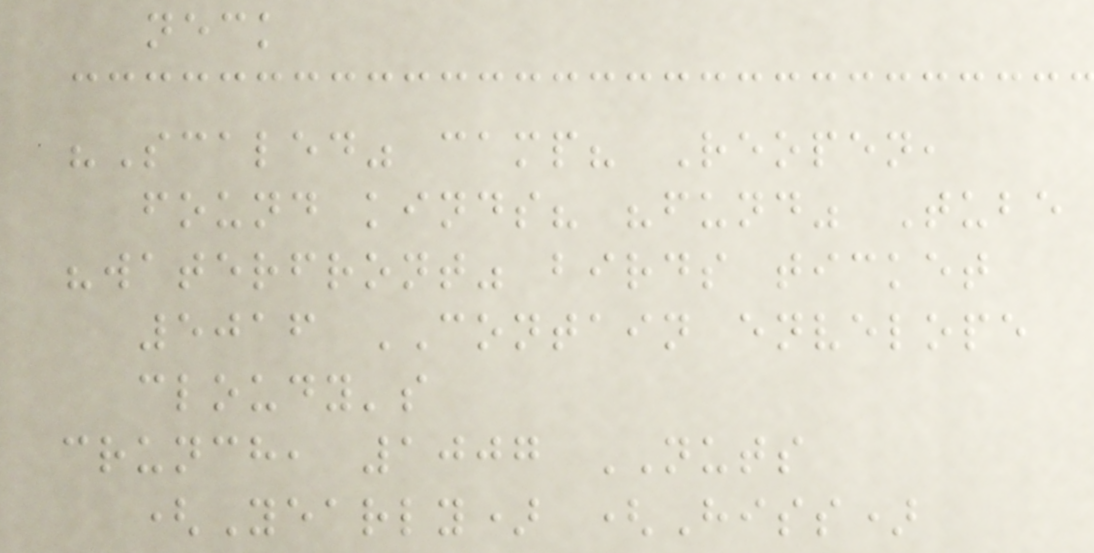neck
"Scaled" camp? Reopen,
found kinds? "fund" Tube
"waterfront" birds ticket
5016 CONTAIN envelope
cloudy's
crunch, 1007 NUTS
(Yearly) (Hiss)
